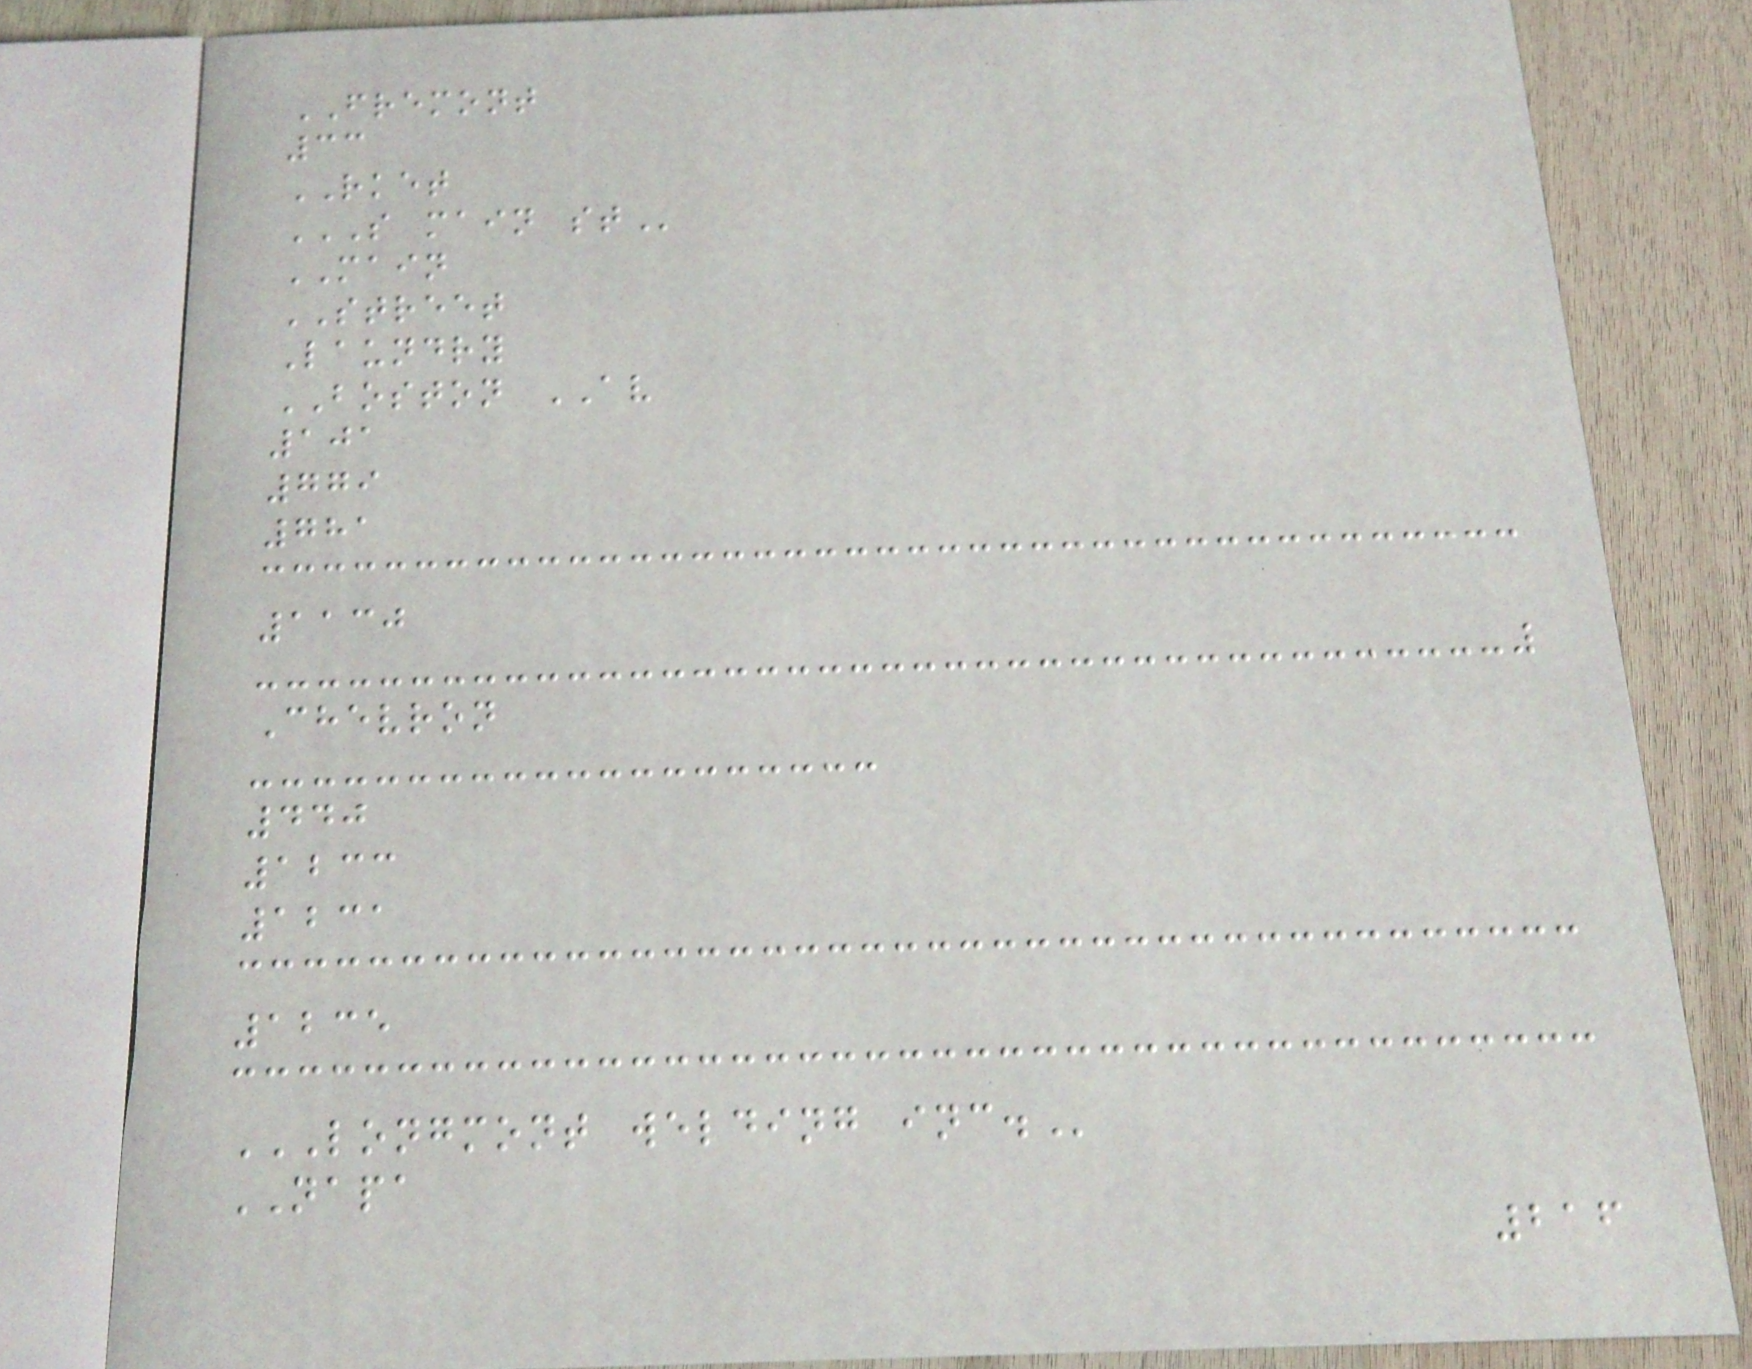FREMONT
33
RKET
S MAIN ST
MAIN
STREET
Laundry
BOSTON AV
101
779
781
1130
Chevron
440
1233
1231
1235
LONGMONT WELDING INC.
NAPA
216
